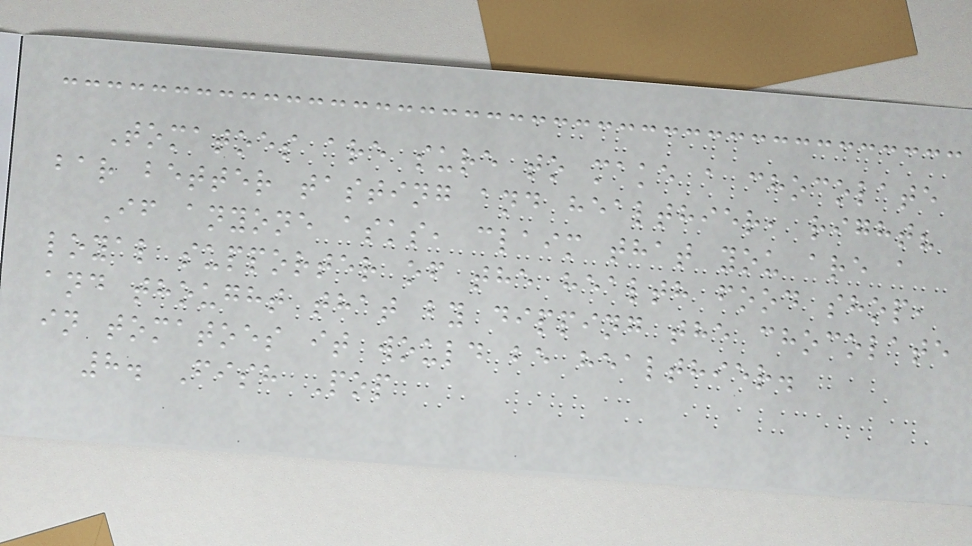Tomatoes are sure to make a chocolate
bar better tasting and healthier, right?
If anyone asks, claim that you are a
loyal supporter of the health food shop,
and thought that by dipping the chocolate
in tomatoes it would be healthier.
8. Fish Pop
